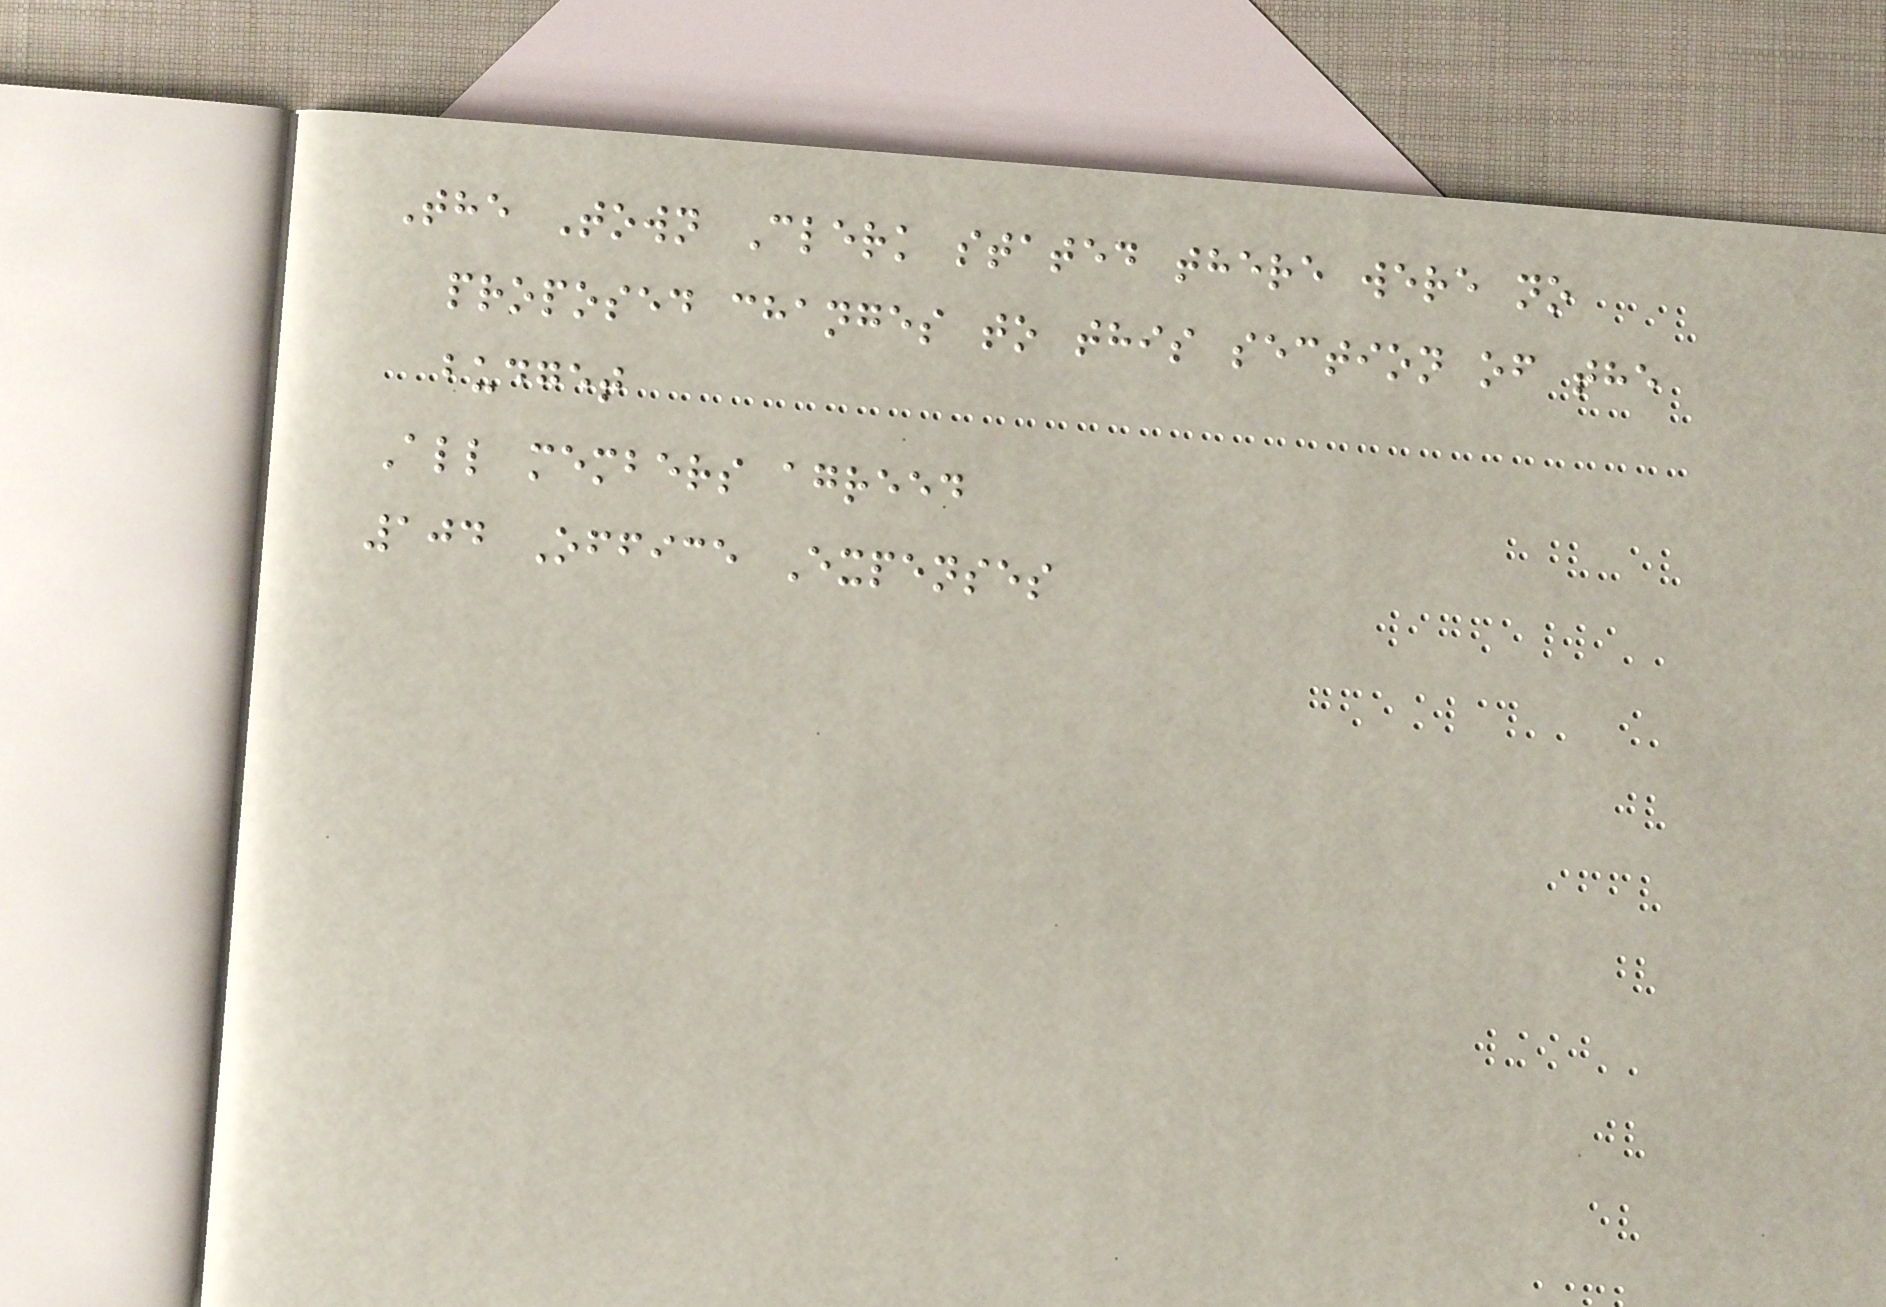The Town Clerk stated there were no
proposed changes to this section of the
budget
All members agreed
104 Office Expenses
